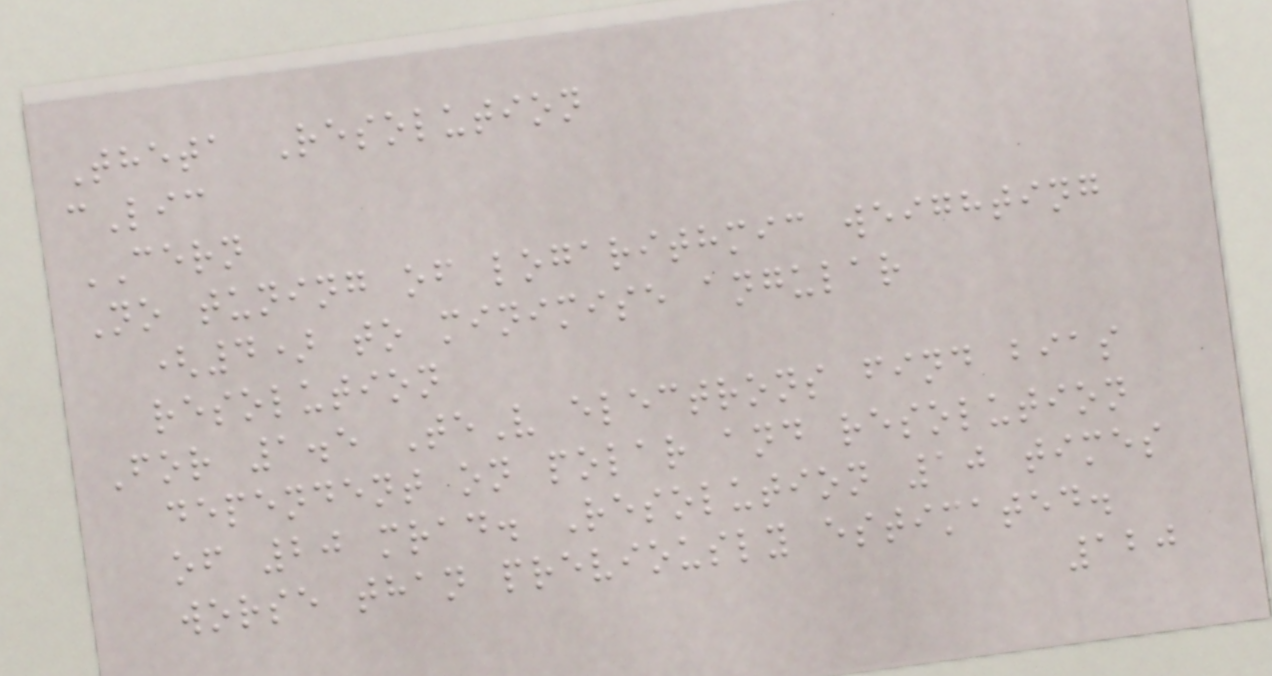Theta Resolution
cLic
CERN
No tuning of logarithmic weighting
(4) to minimise angular
resolution
For 1.5 TeV electrons find bias
dependent on polar and resolution
of 20 mrad. Resolution 10 times
worse than previously estimated.
120
